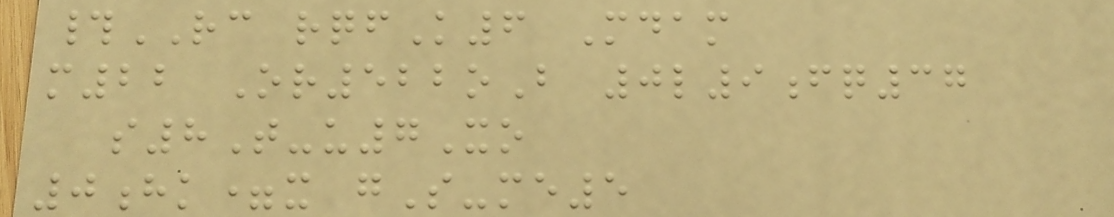#RC rqfK6 Mdam
m22 Or522oB 0l9fq37
s8T-u7Xo
0hk=x gS-me5
